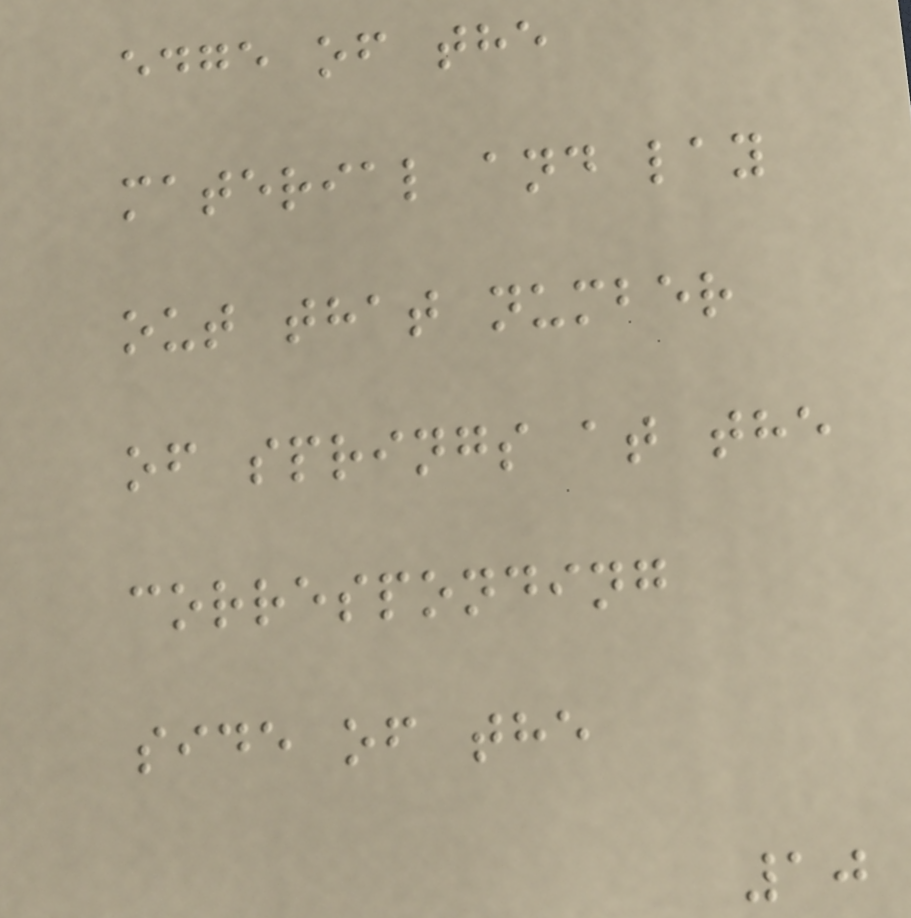edge of the
material and lay
out that number
of springs at the
corresponding
side of the
10
